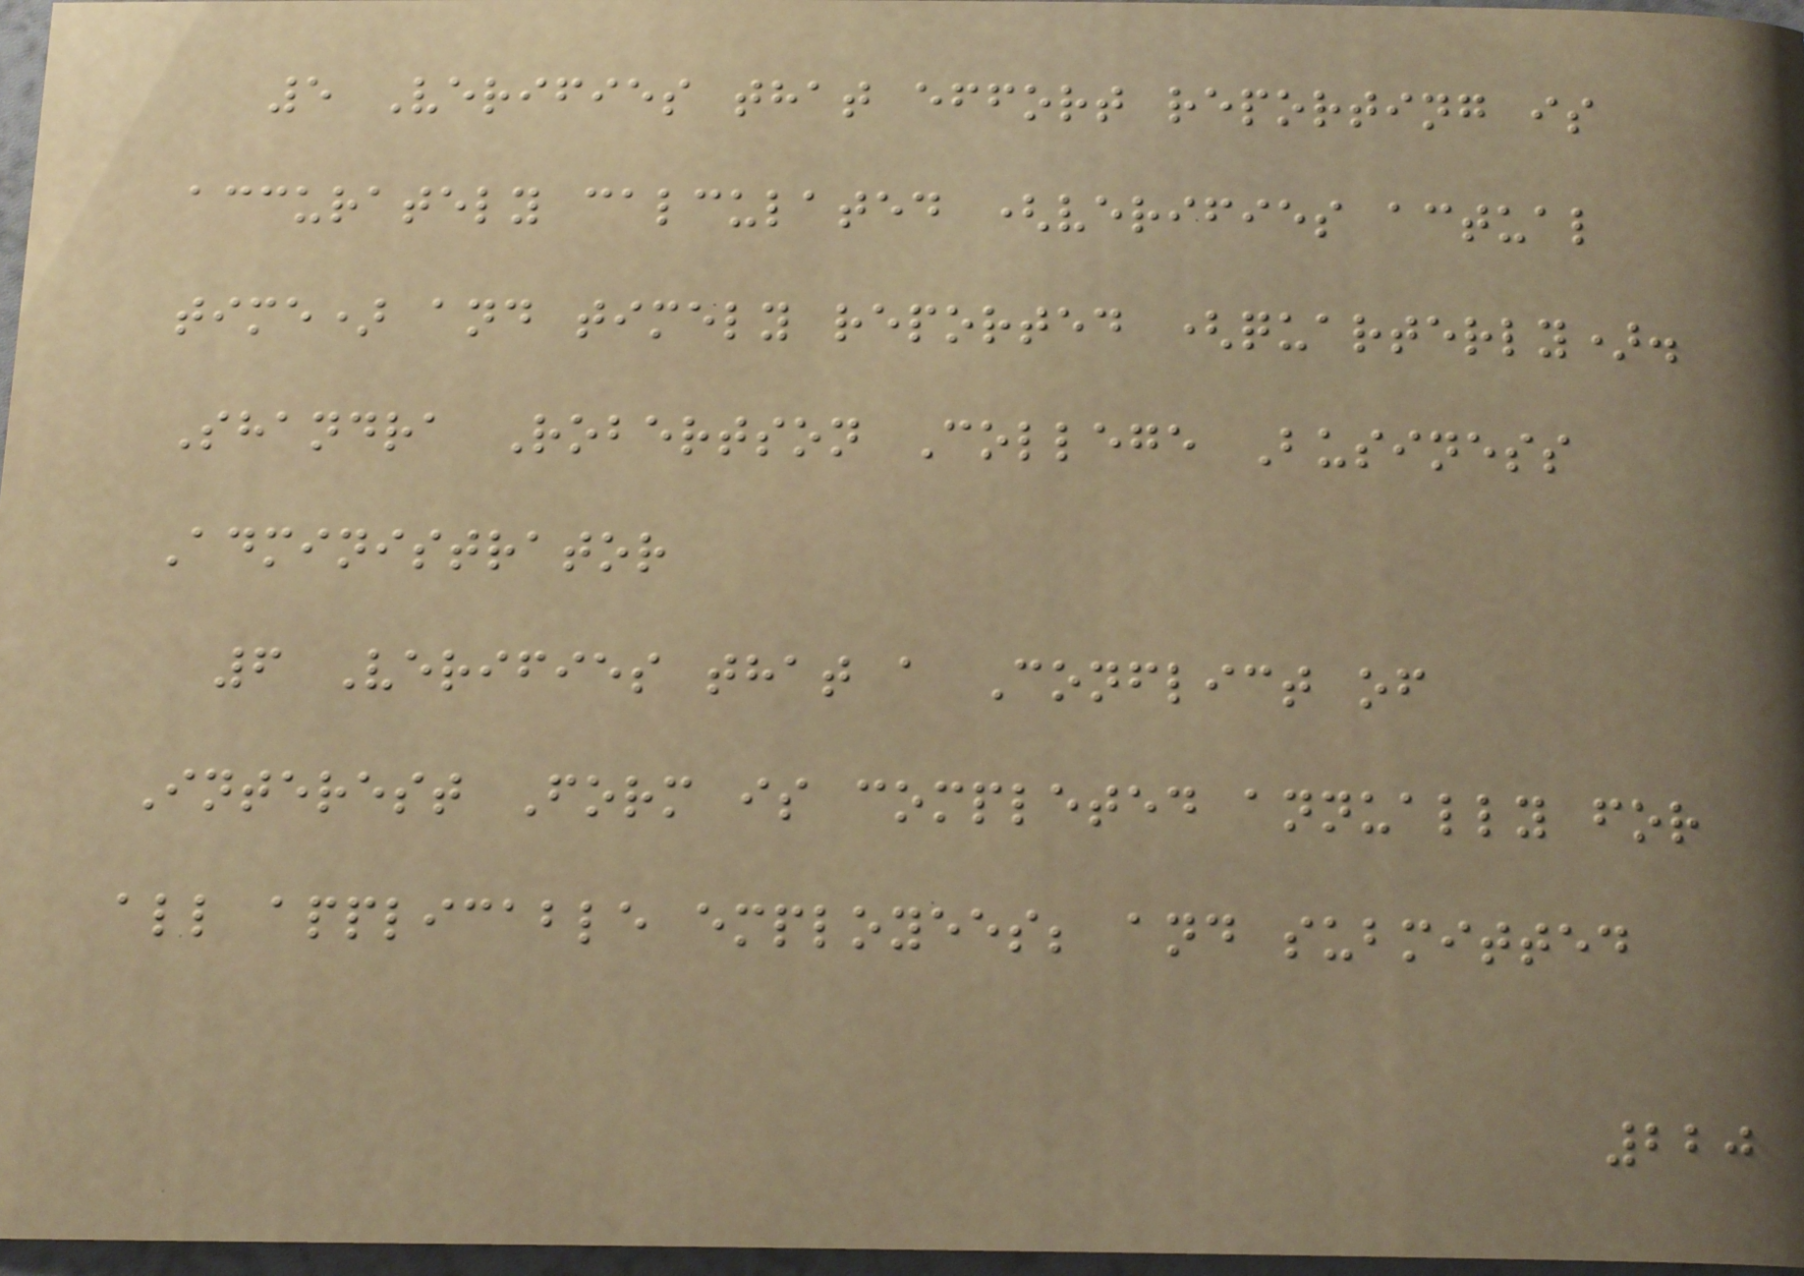5 Verifies that effort reporting is
accurately calculated (verifies actual
time) and timely reported (quarterly).
Shandra Robertson College Business
Administrator
6 Verifies that a Conflict of
Interest Form is completed annually for
all applicable employees; and submitted
220
